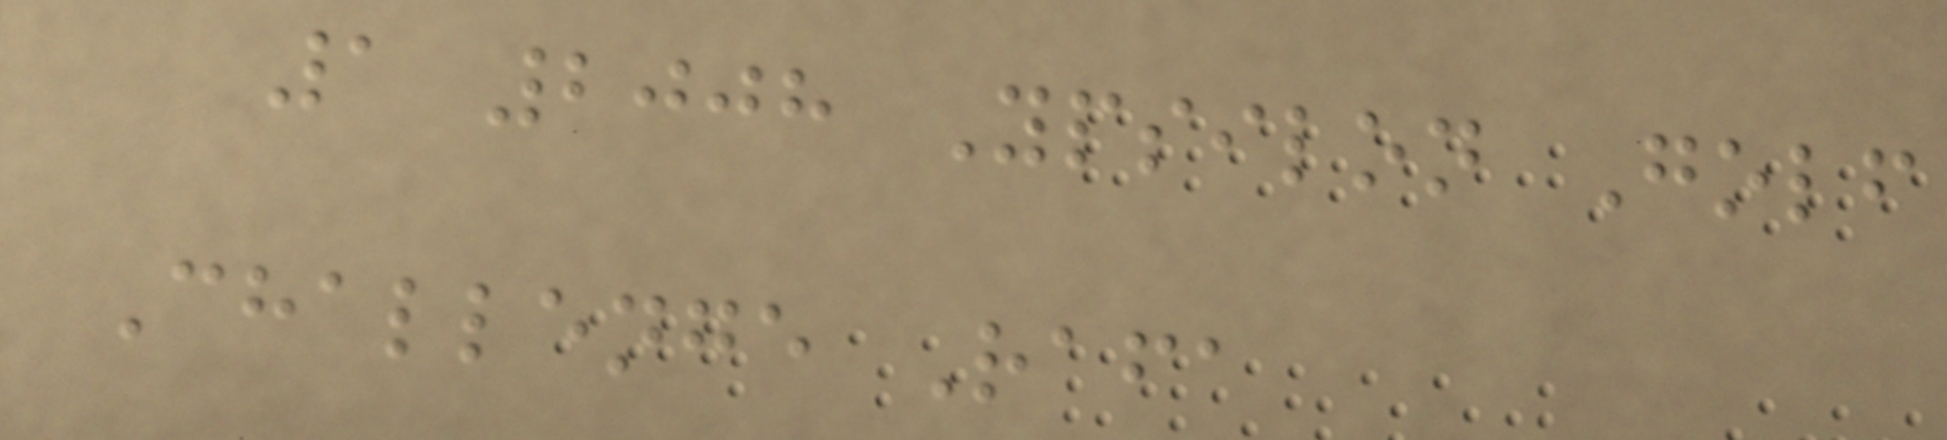1 2008 Ypsilon Golf
Challenge Rafa
